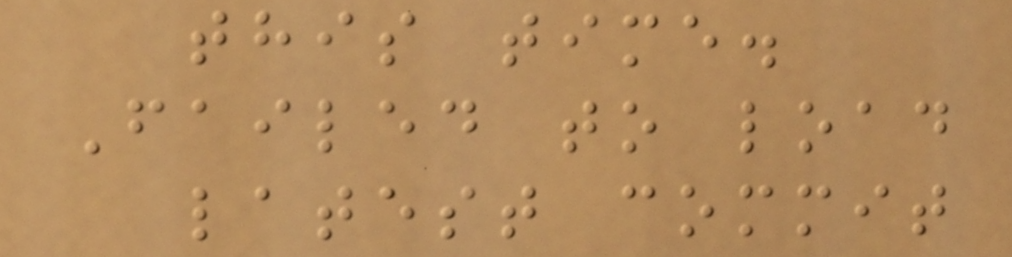this time.
Failed to load
latest commit
